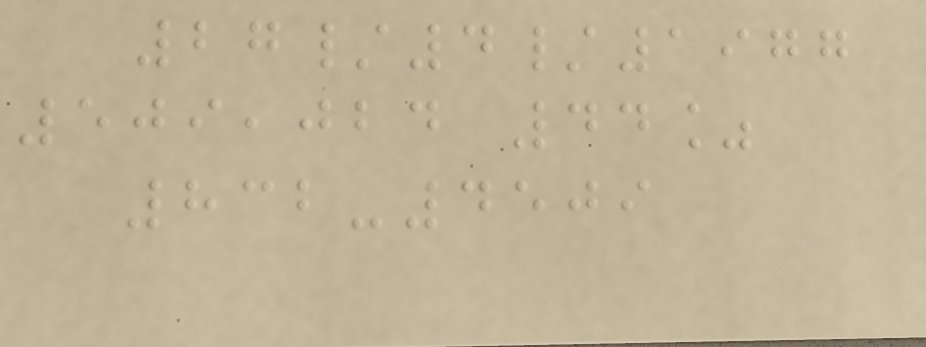27/4/1977
509,024 44%
832-4509
